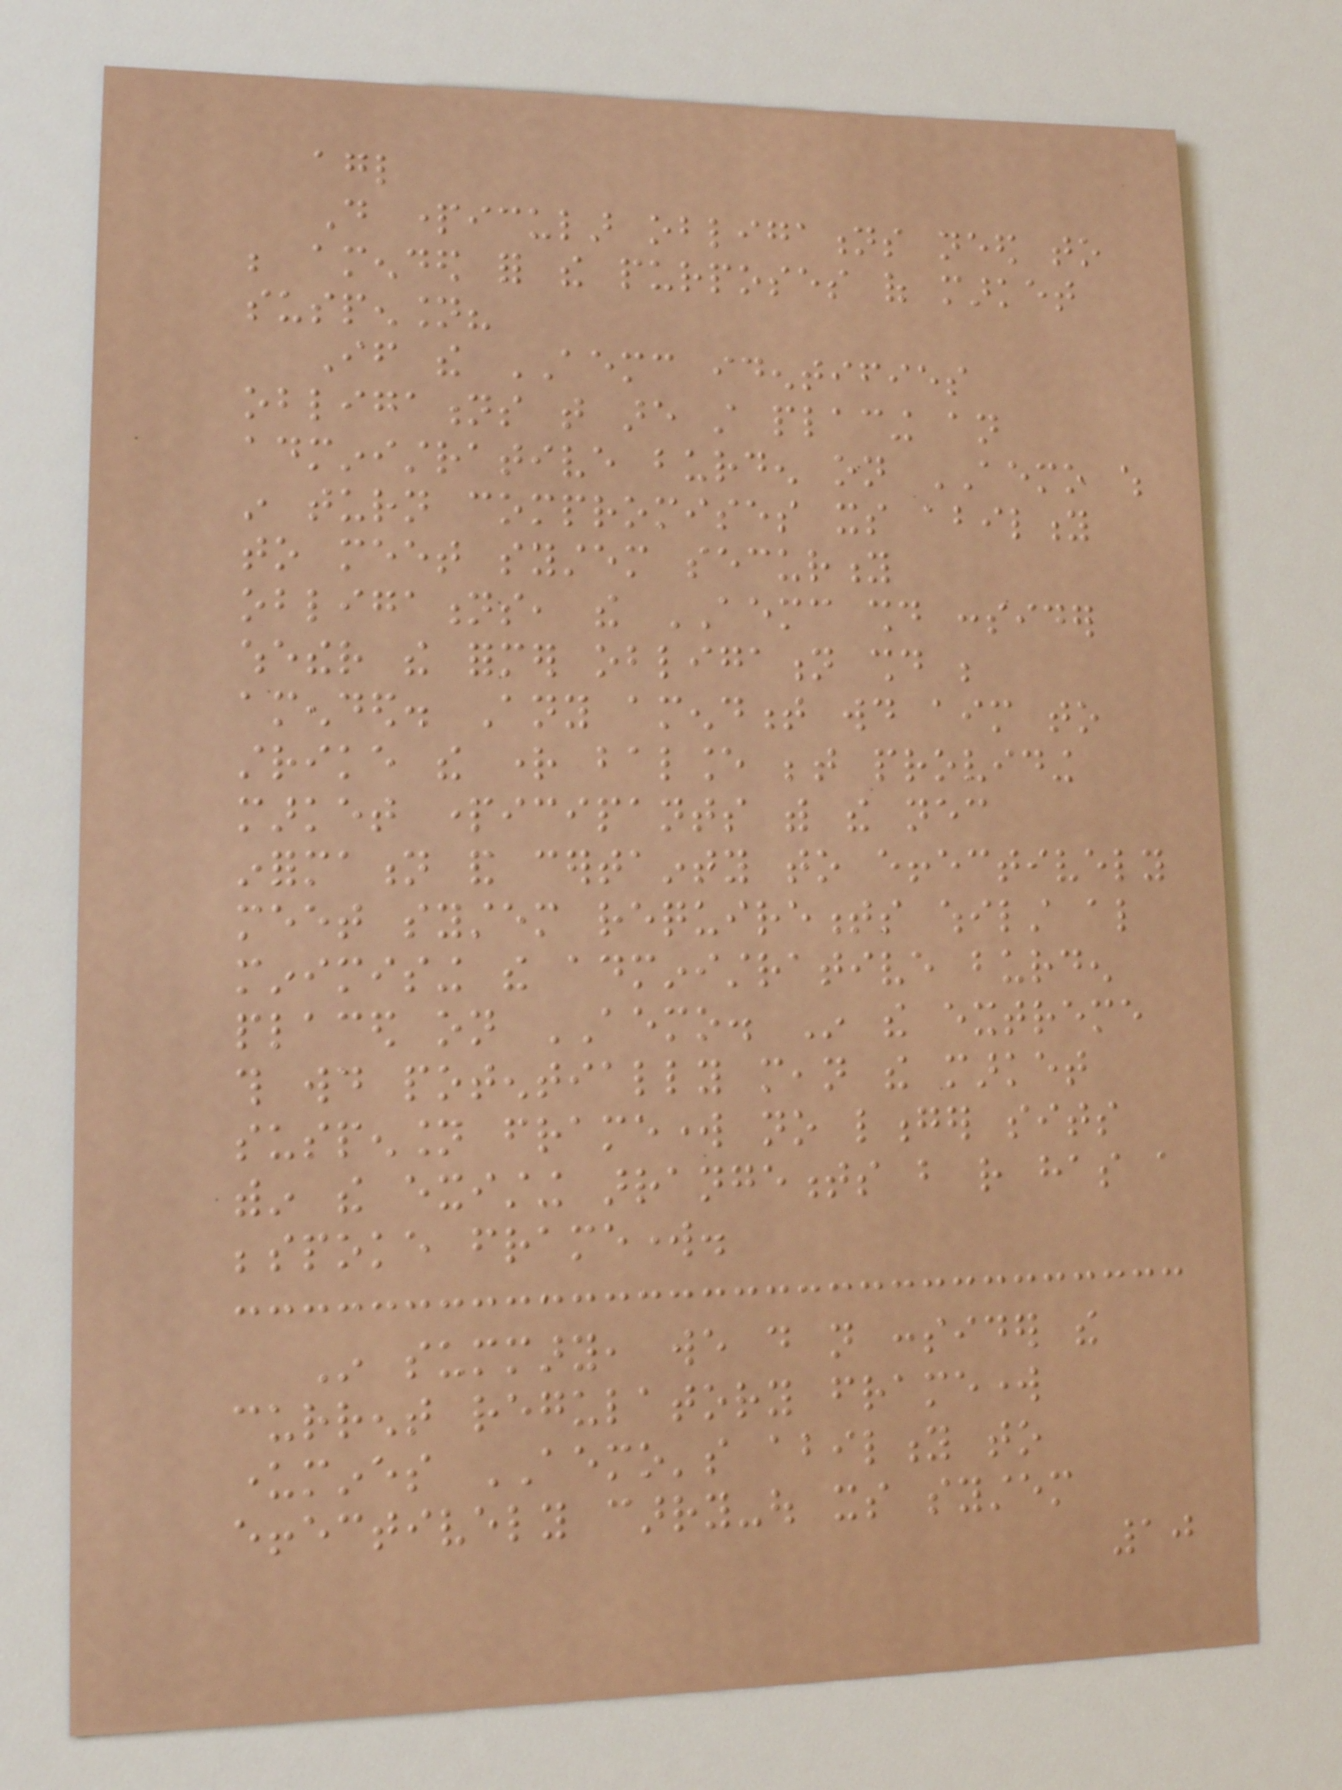agl
Do particular obligations need to
be amended for the purposes of market
suspension?
If the AEMC identifies
obligations that are still placing an
administrative burden on AEMO which
in turn compromises its ability
to meet system security
obligations, the AEMC should consider
whether the former obligation should be
amended. Any amendment would aim to
strike the right balance between providing
market participants with the necessary
information and certainty to effectively
meet system requirements whilst also
minimising the administrative burden
placed on AEMO. In the extreme
this would potentially mean the market
suspension framework no longer sits
within the existing arrangements but rather has a
bespoke framework.
In summary, we do not consider the
current regulatory framework
undermines AEMO's ability to
effectively carry-out its system
10
